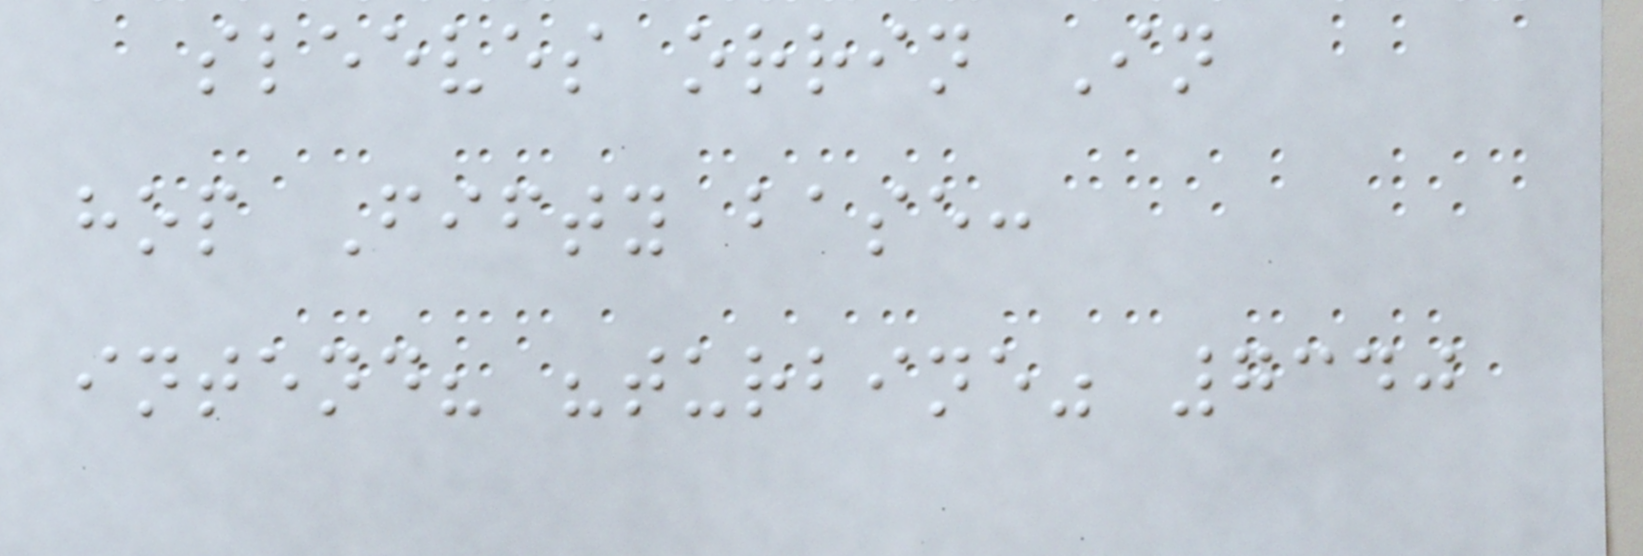sleeves orrin In
hop Fifty base:
intend? "turbine" 7340
